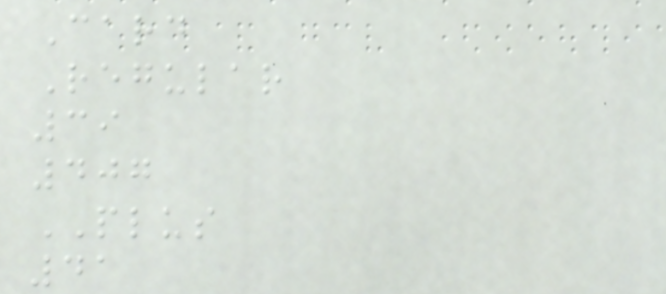Card
Regular
39
407
PLUS
41
